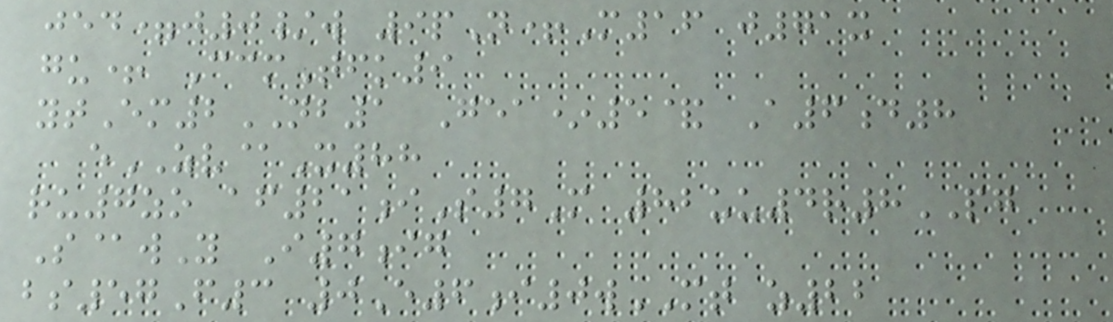jed=j0/w 9pN+M16 j71x
gu+ CcmTfk9
ytEm2NB1 Gea*5& A6d8
eZV@X88
ru7zo af21iS7M 82uu4r8PG
S@wY I7ig
bs57F3 0E6i0wMT z22
